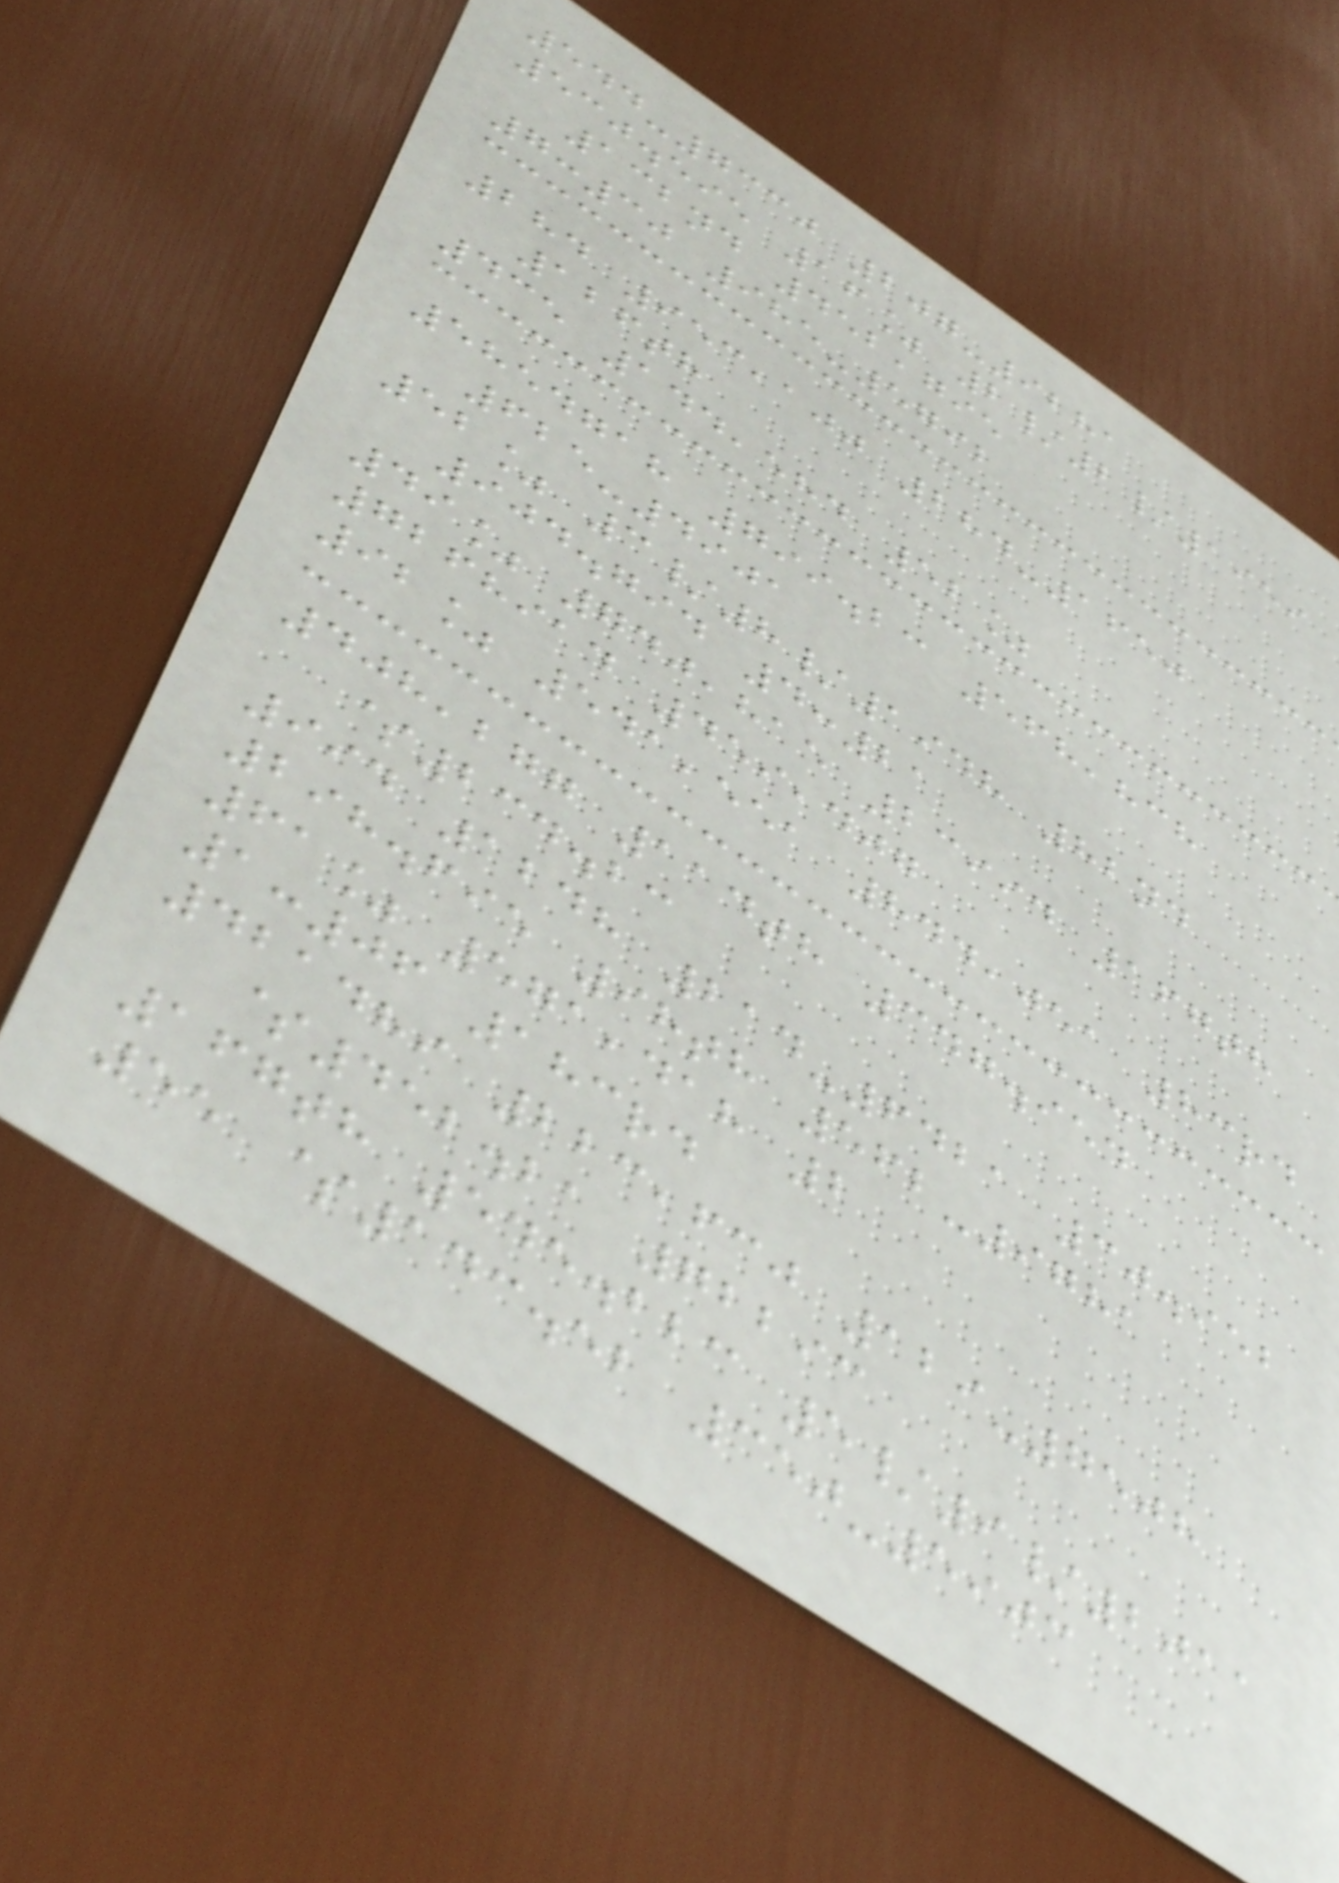544-7330 207-9281
530.595 16% 2/2/1959
132nd 452,795
7:30 985-5792
284 953,100 284-1650
126th
435 144,584 52%
5854718 799.23 568,838
625-4901
52% 3/8/1948 82nd
904.794 4:21
49% 740,815 23994 167th
7268914 459,407
92% 541,551 844,051 83rd
408,277 114th 347.954
$234.23
994 1248 214-6421 30.952
298.695 98th 562-9781
61% 571,418 2
1:06 183rd
421489 223,630 129-7508
$452.21 72293
167th 545.223 5/9/2011
55 $143.52 350-5903
